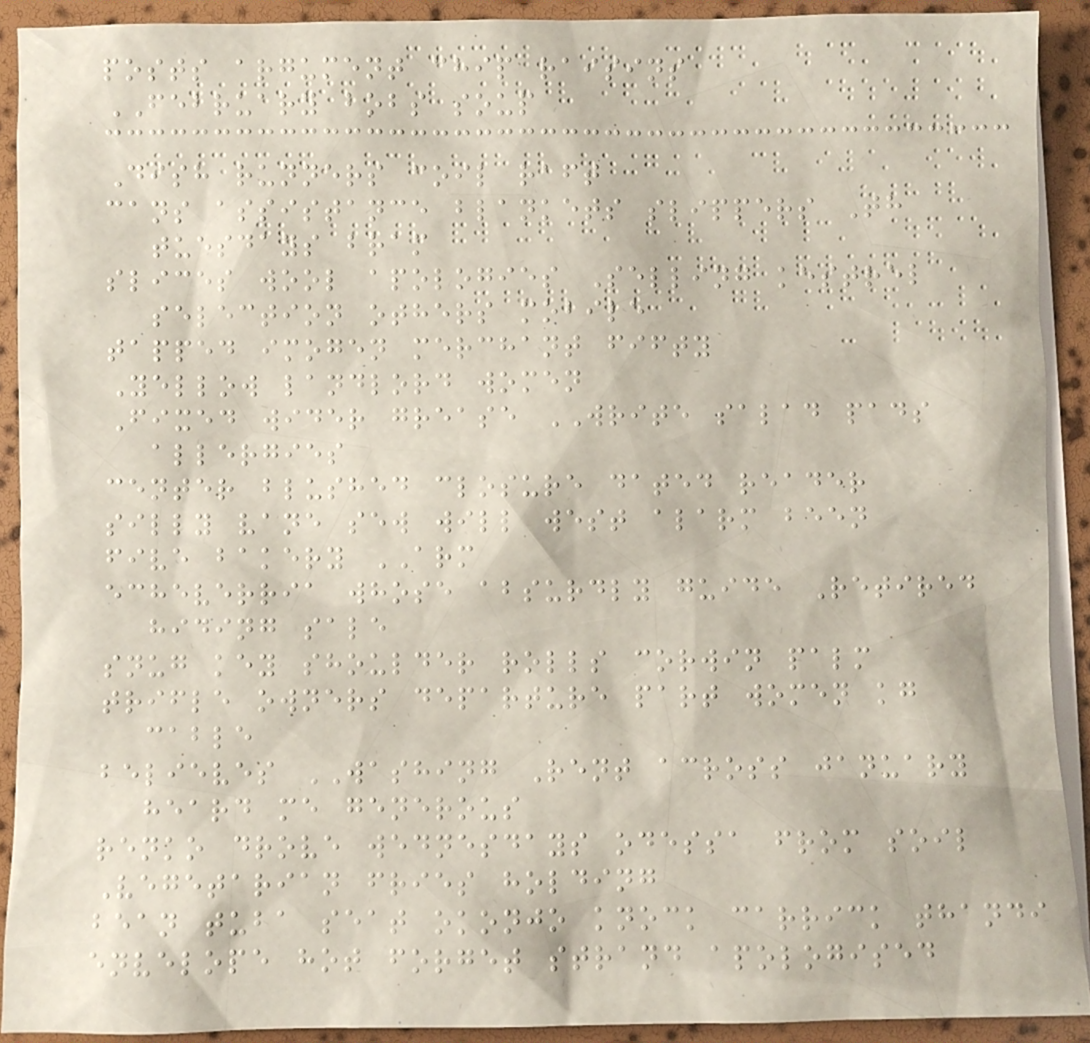posts argument chip raisins
FEBRUARY bobs soup
Dish runners coil raft
cans assistance blankets slippers Th
tuesdays bram
slices wool apologies Selling kestrel
selection others mobile
tapped imogen merchant fifty
Yellow landlord women
Fixed wider grease WRITE salad pads
allergies
center blushed closure dated reader
silly vane sew will west alarm been
five bakery ARM
echeverria whose absurdly guide Retired
hiding sale
snug key shoulder rolls corwin palm
trifle owners departure part women kg
cable
believes WASHING Rent across january
heard me generous
renko drove wednesdays odessa from soil
Vegetarian fries holding
bean tuba seat okonjo knock carrick thandi
envelope hot forget strand apologised
